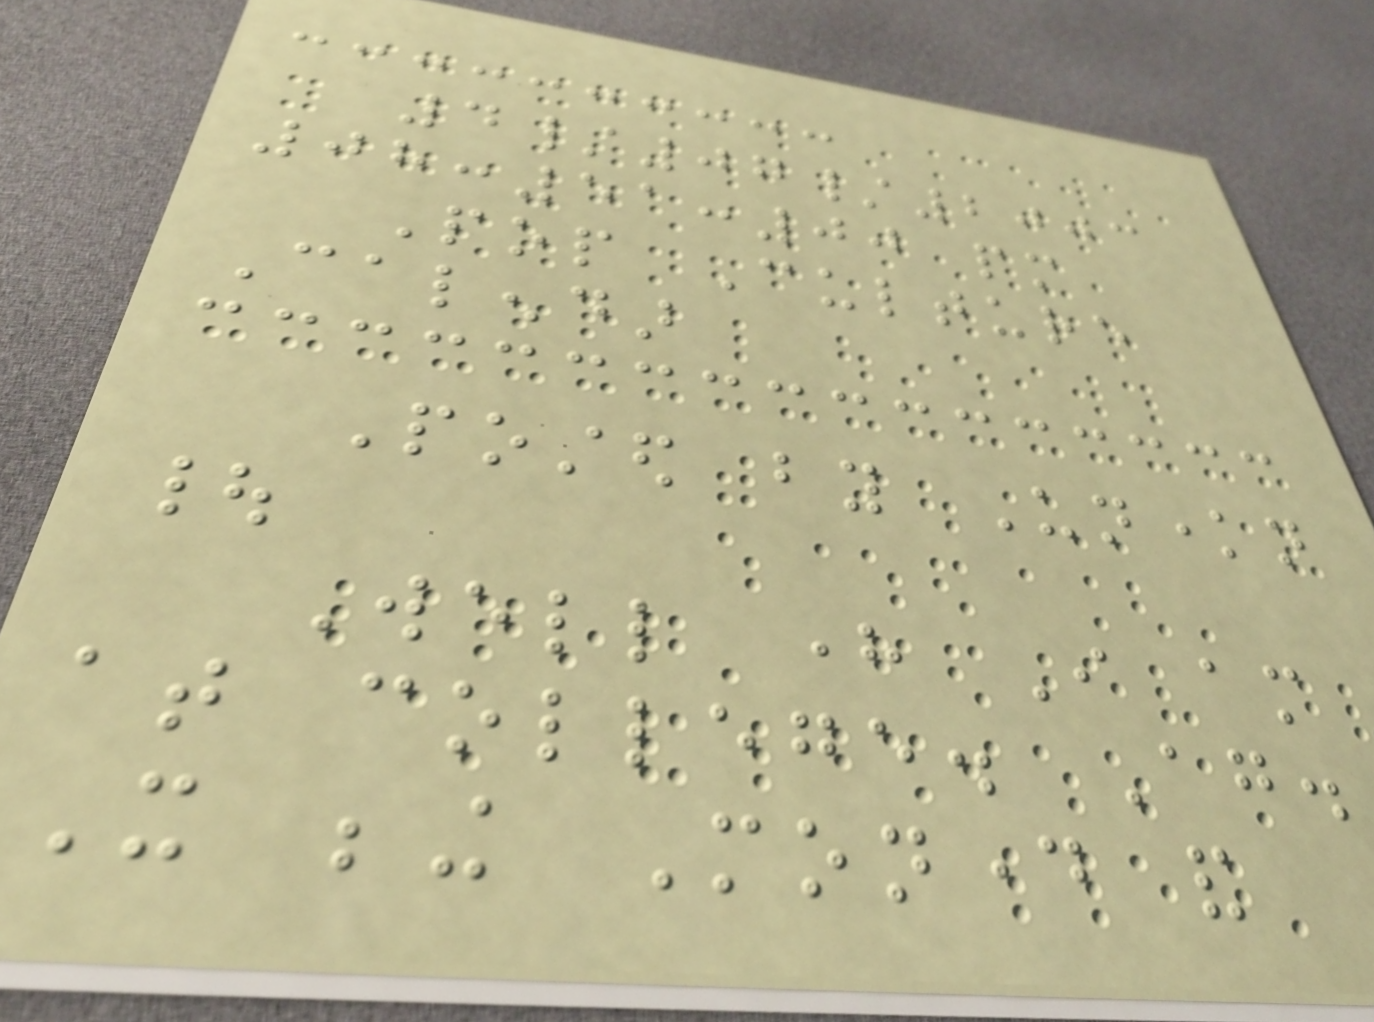4/07/2003
08:51:00 pm
Pop Culture
Calendar
Posted by Unknown
|
Well here I am
at college. Again.
It being Monday and
